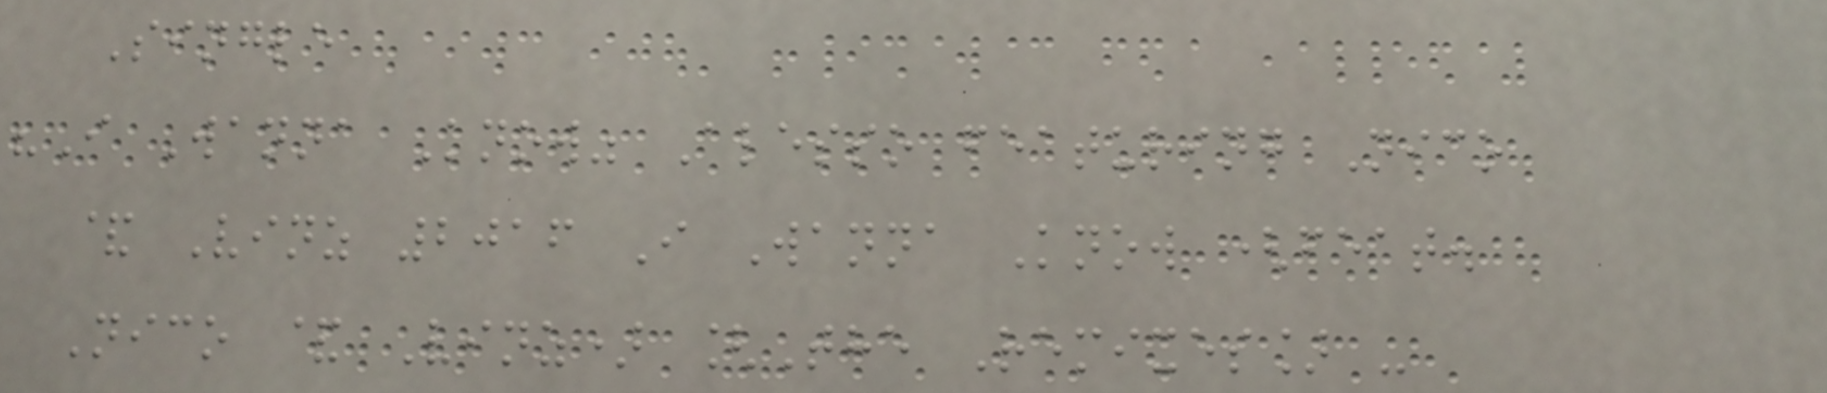Single
"I Wanna Know" Alesso featuring Nico
& Vinz 2016 I Wanna Know (feat.
Nico & Vinz) [The Remixes] -
